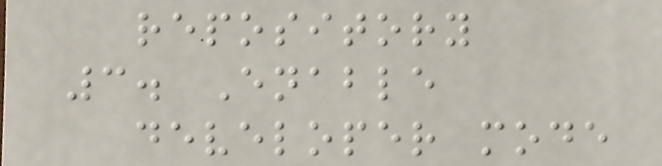repository
3. Enable
developer mode
